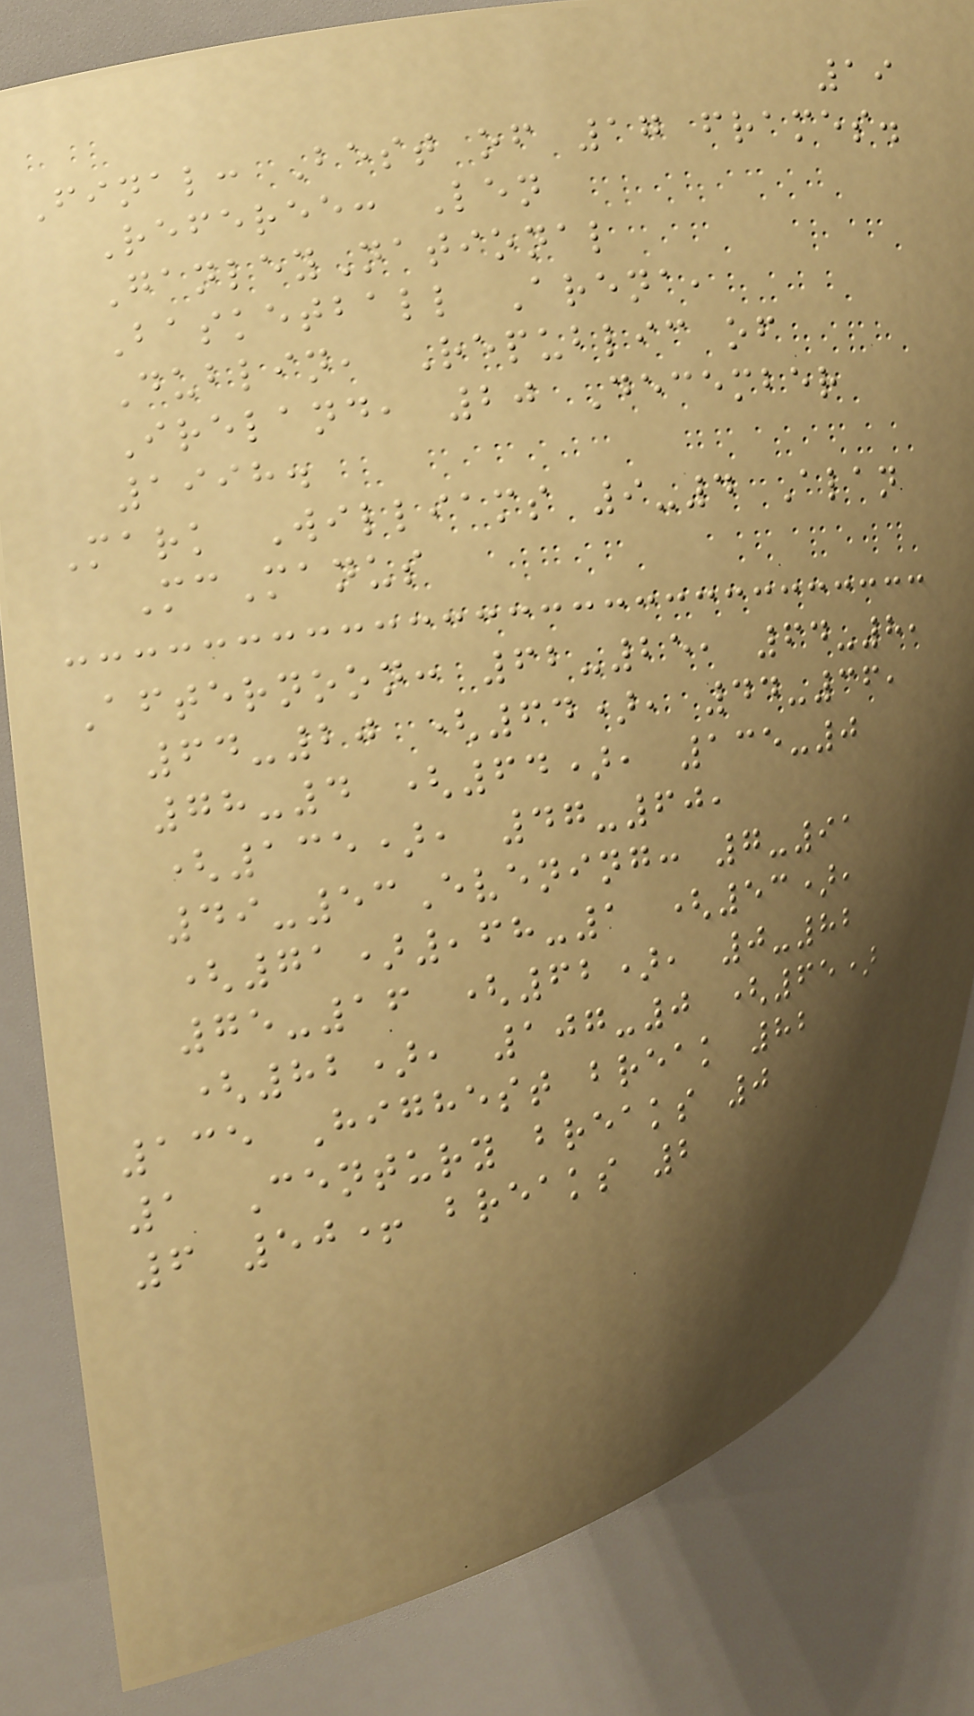19
Final: Best of 17 frames.
Referee: Len
GanleyNational
Basketball Arena,
Dublin, Republic of
Ireland, 20 December
1998.
Mark Williams 9-4 Alan
McManus
Afternoon: 62-25, 64-8,
64-20 (64), 44-36,
78-4 (64), 135-0
(135), 47-60,
49-53Evening: 7-91
(71),68-1 (53),
75-16 (62), 0-82
(82), 107-0 (65)
135 Highest break 82
1 Century breaks 0
6 50+ breaks 2
